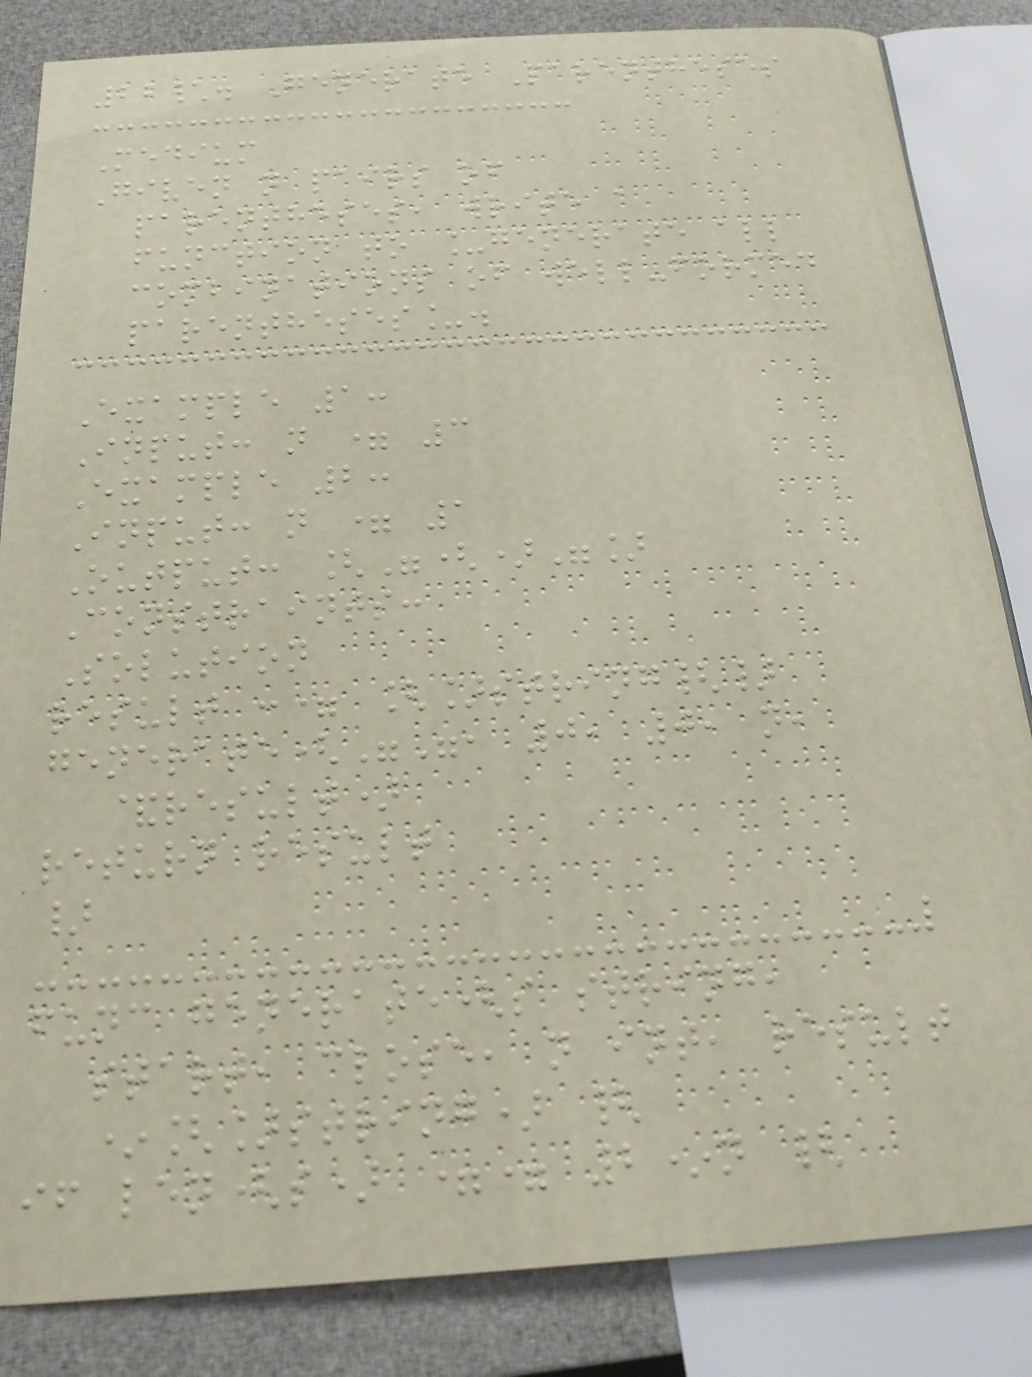22\. Generate Parentheses
Medium
Given n pairs of
parentheses, write a
function to _generate all
combinations of well-formed
parentheses_.
Example 1:
Input: n = 3
Example 2:
Input: n = 1
Output: ["()"]
Constraints:
Solution
result := []string{}
generate("", 0, 0, n,
&result)
return result
}
func generate(s string,
start, close, n int, result
*[]string) {
if len(s) == 2*n {
